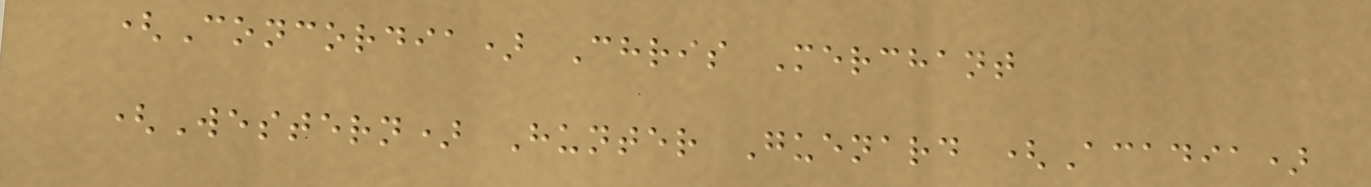(Concordia) Chris Merchant
(Western) Hunter Guenard (Acadia)
